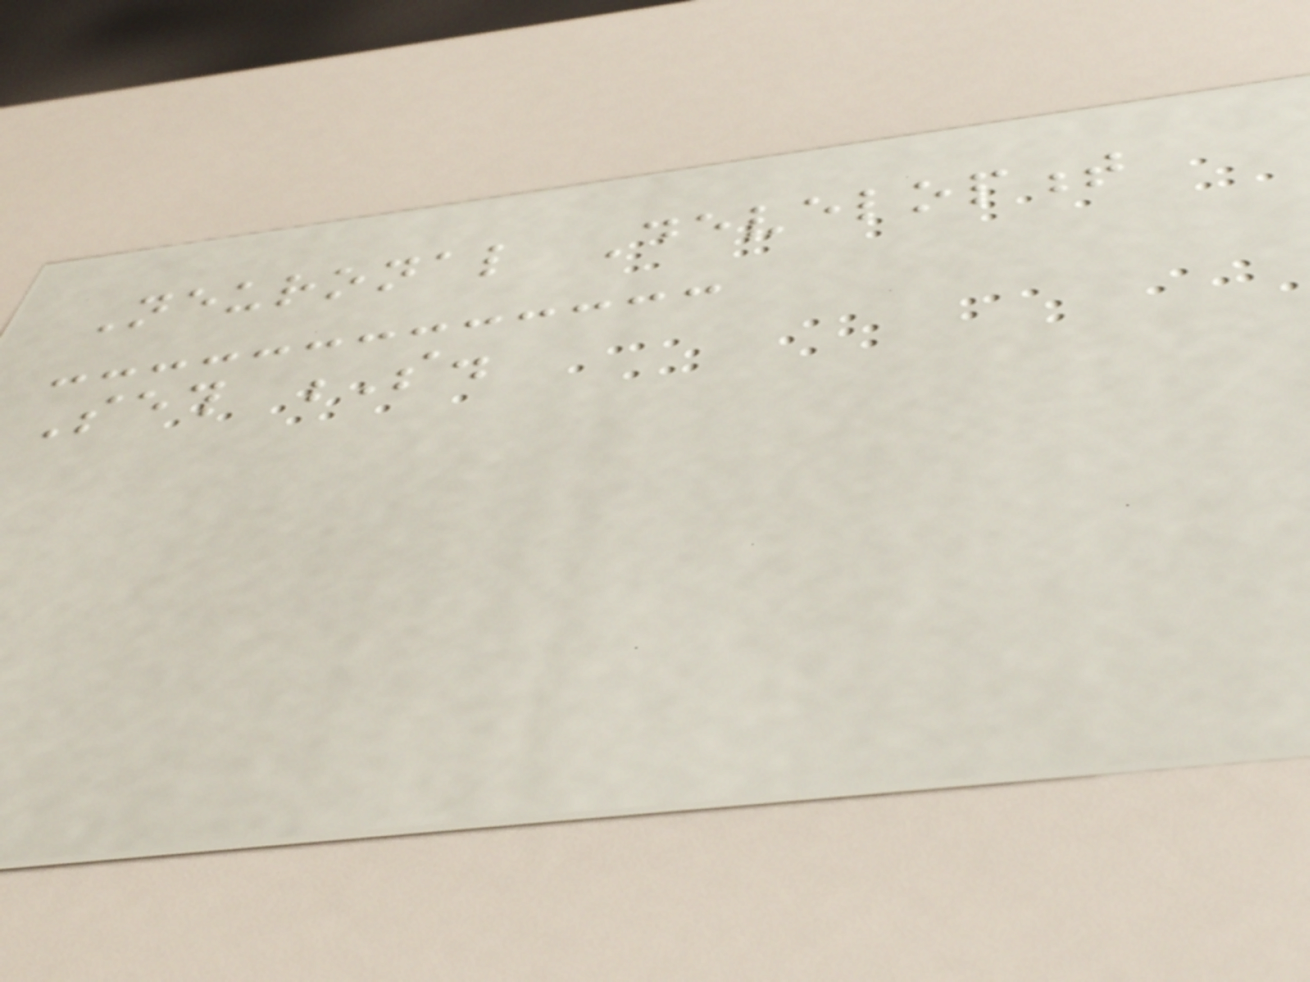Neuronal Development
Seth S.
